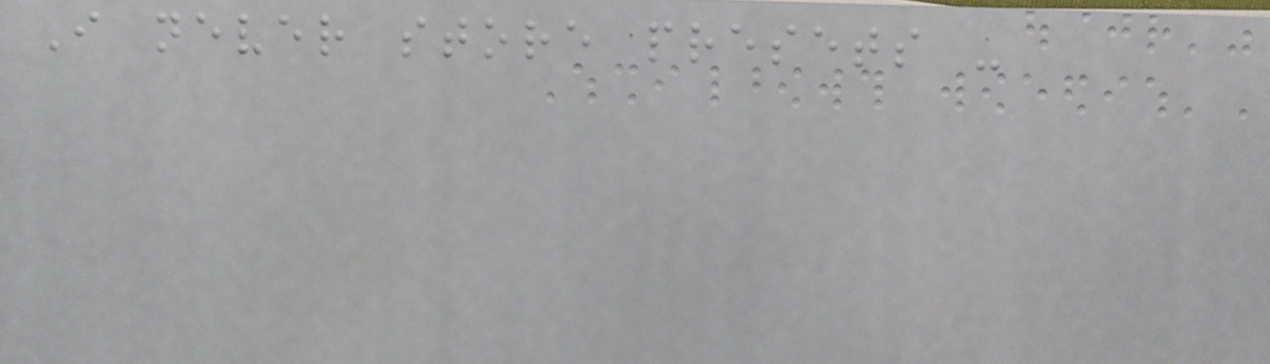I never store presets -
